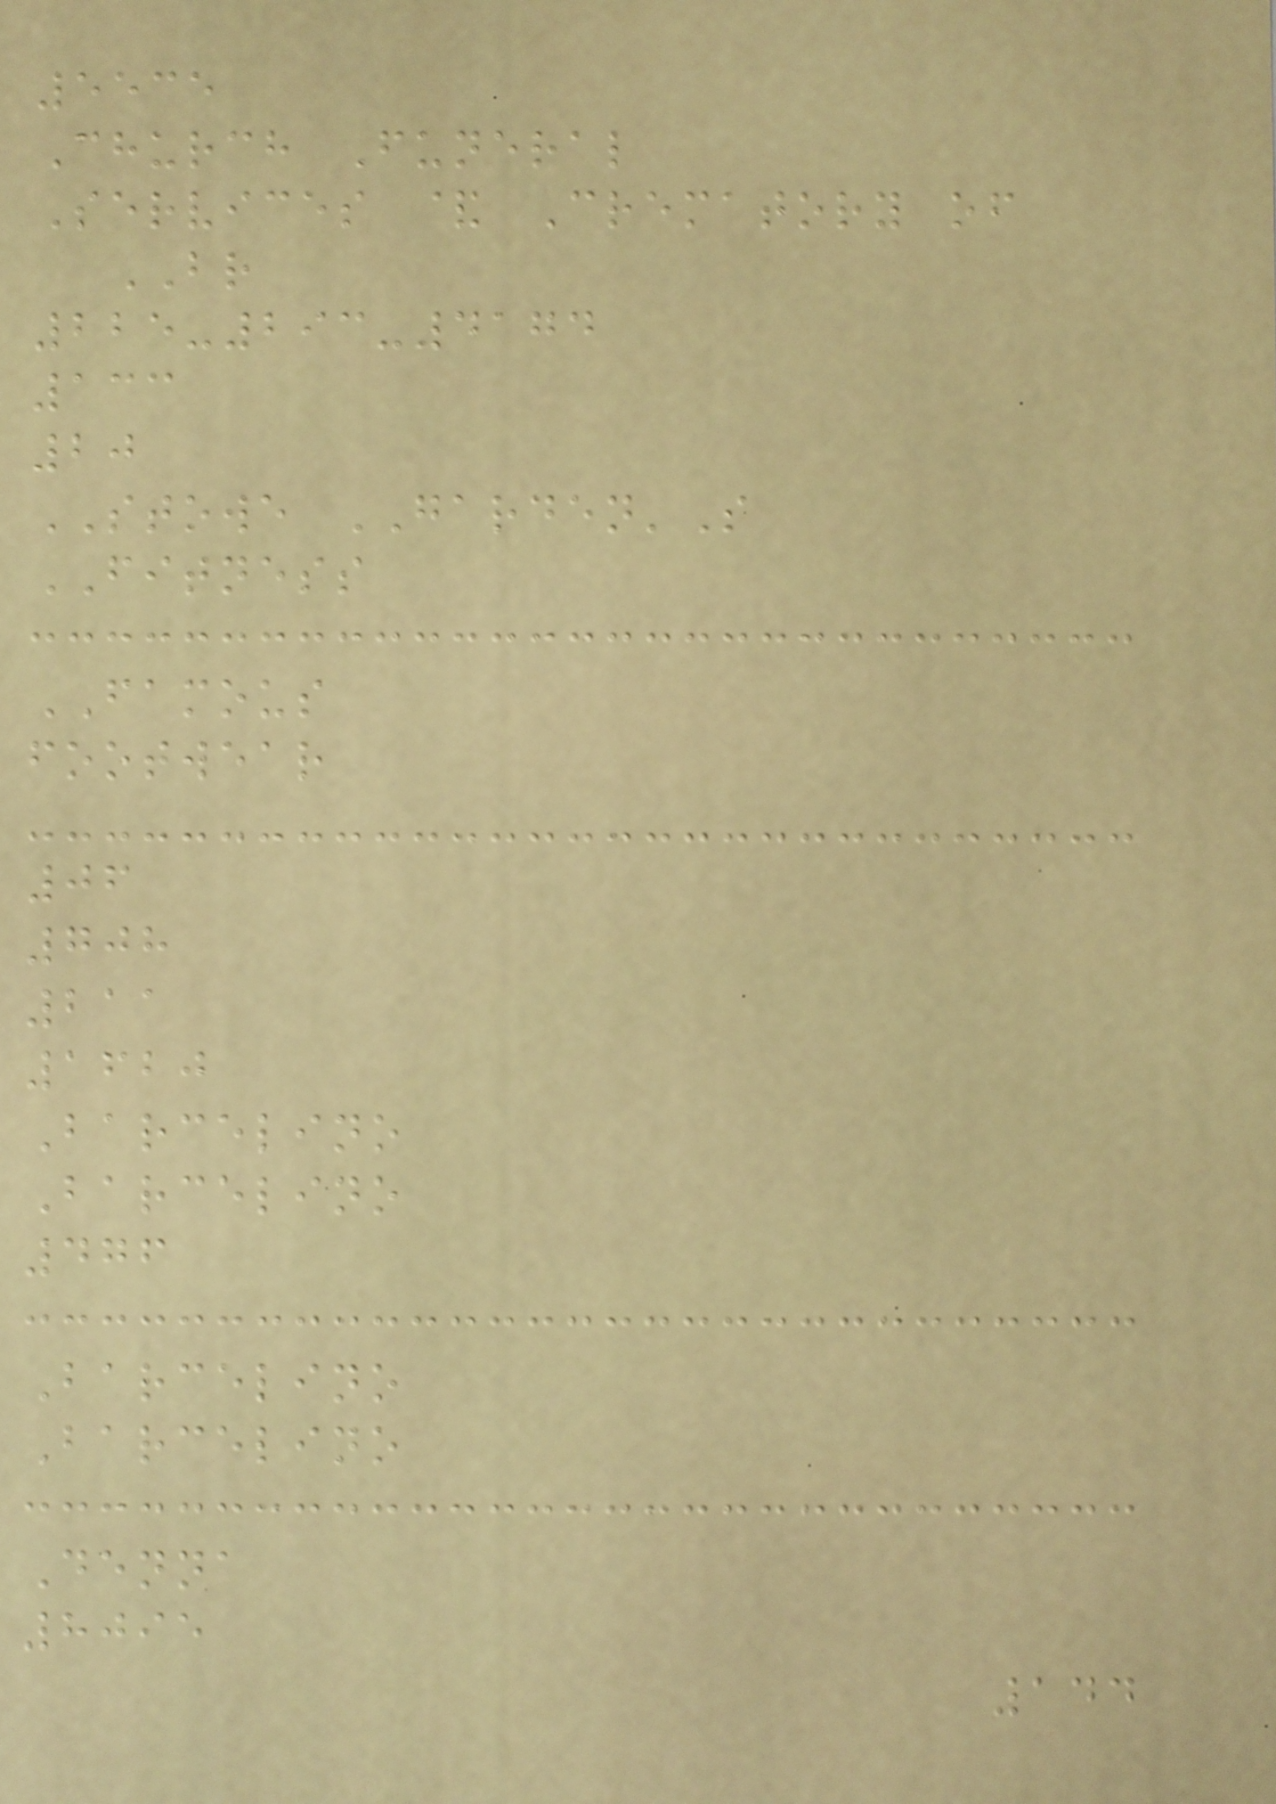5535
Church Funeral
Services & Crematory of
BR
225-293-4174
133
20
STOWE GARDEN'S
FITNESS
FAMOUS
footwear
06
708
211
1620
Barcelino
Barcelino
476
Barcelino
Barcelino
Denna
8095
144
